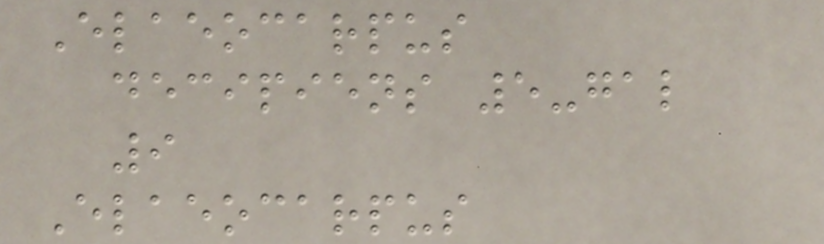Elaeocarpus
decipiens 5-gal
9
Elaeocarpus
